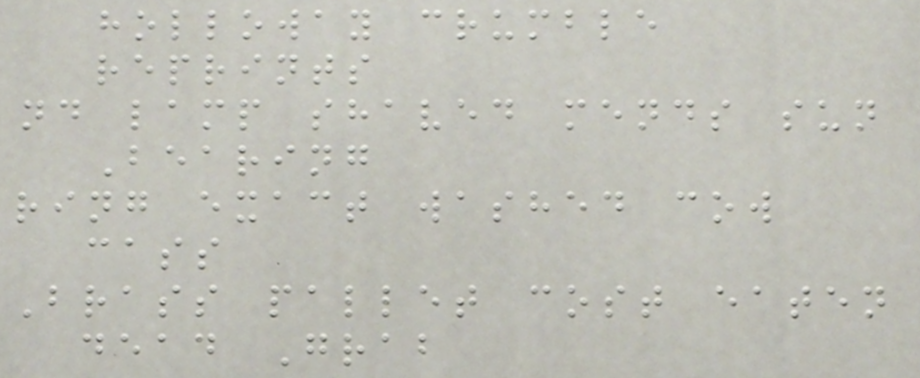holloway crumble
reprints
nd lamp shaved mends sun
Bearing
ring exact washed cow
cass
Brass pallet cost eaten
dead Grab
